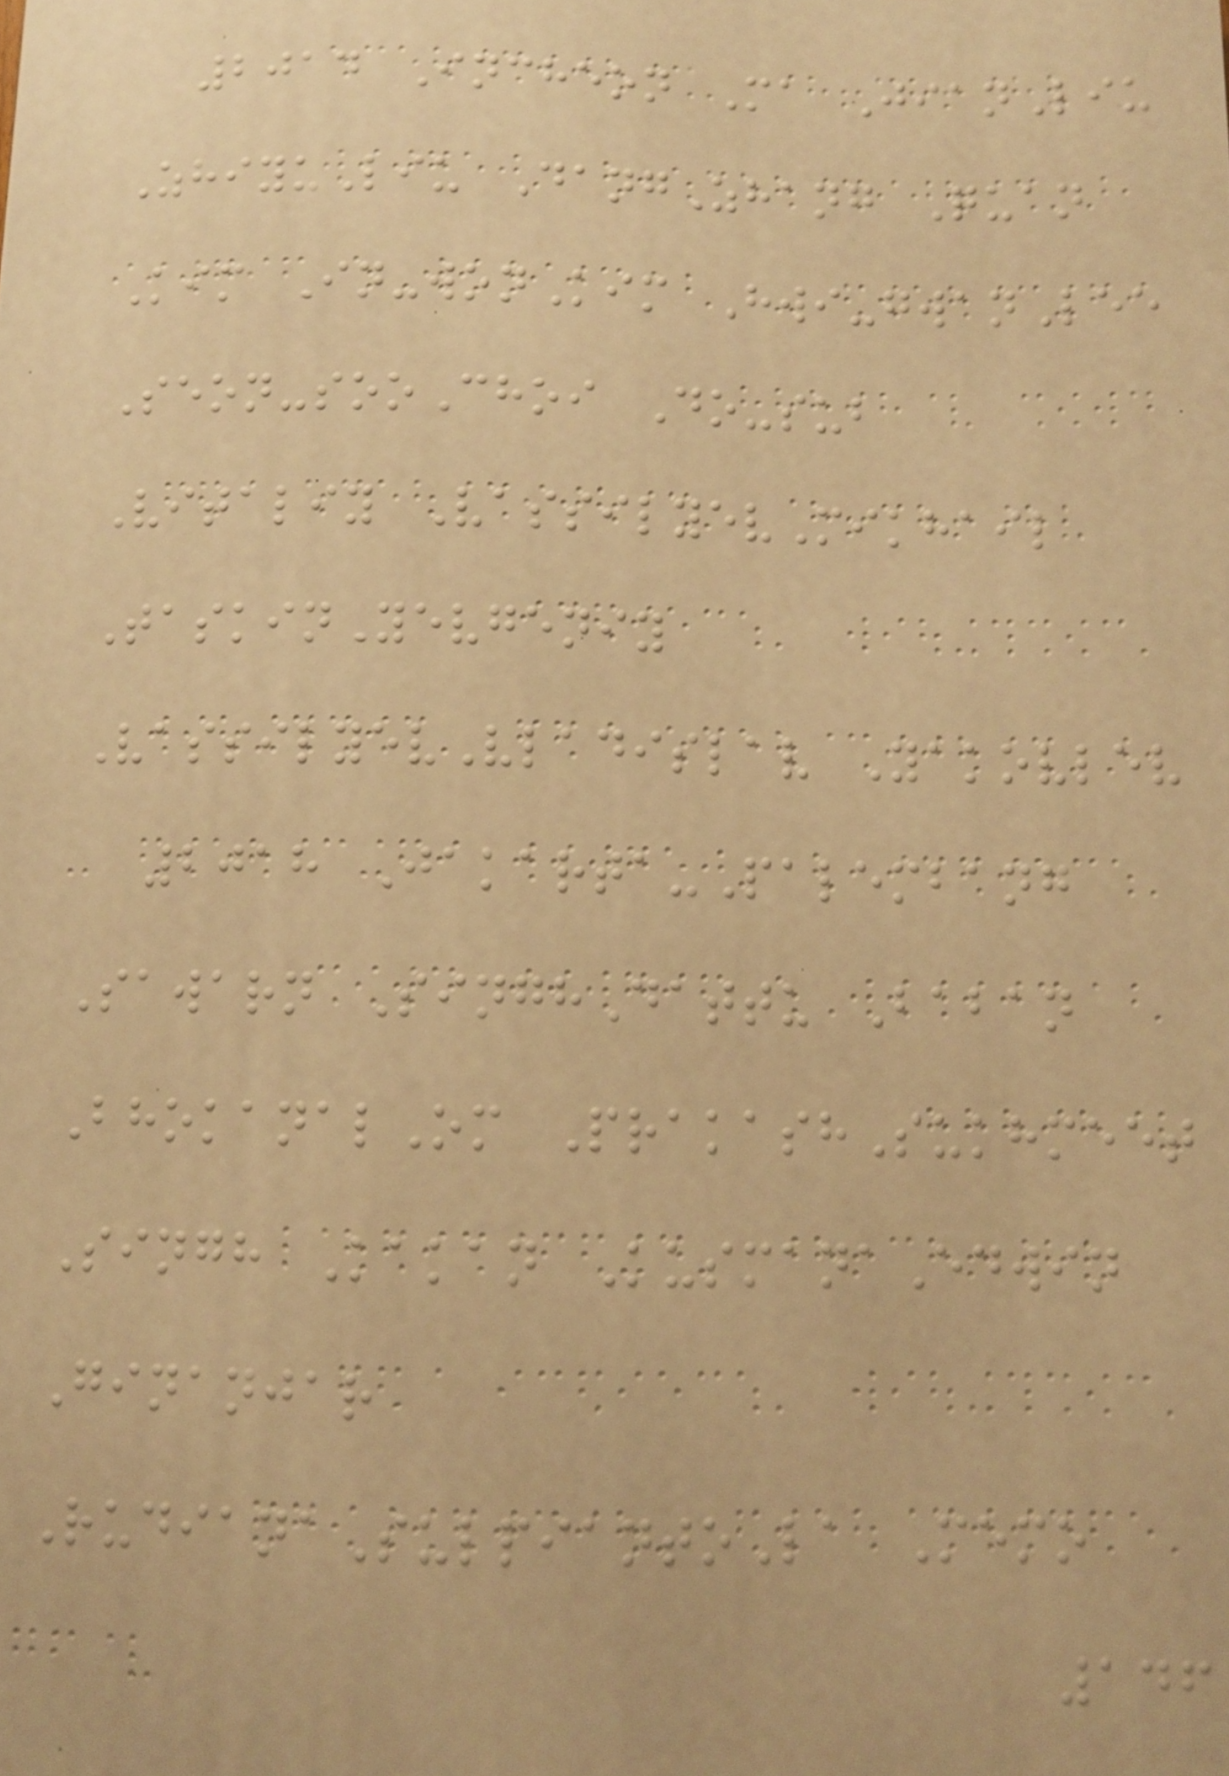2014 Incheon Ma JianLiu
ZhiyuLiu DangZhang Quan
Kim In-wonKim Hwi-gwanLee
Seon-sooChoi Do-sub
Vitaliy VassilyevMikhail
TaskinYevgeniy
VassilyevVladislav Yakovlev
2018 Jakarta-Palembang
Sawarn SinghDattu Baban
BhokanalOm PrakashSukhmeet
Singh Kakan KusmanaEdwin
Ginanjar
RudianaSulpiantoLa Memo
146
